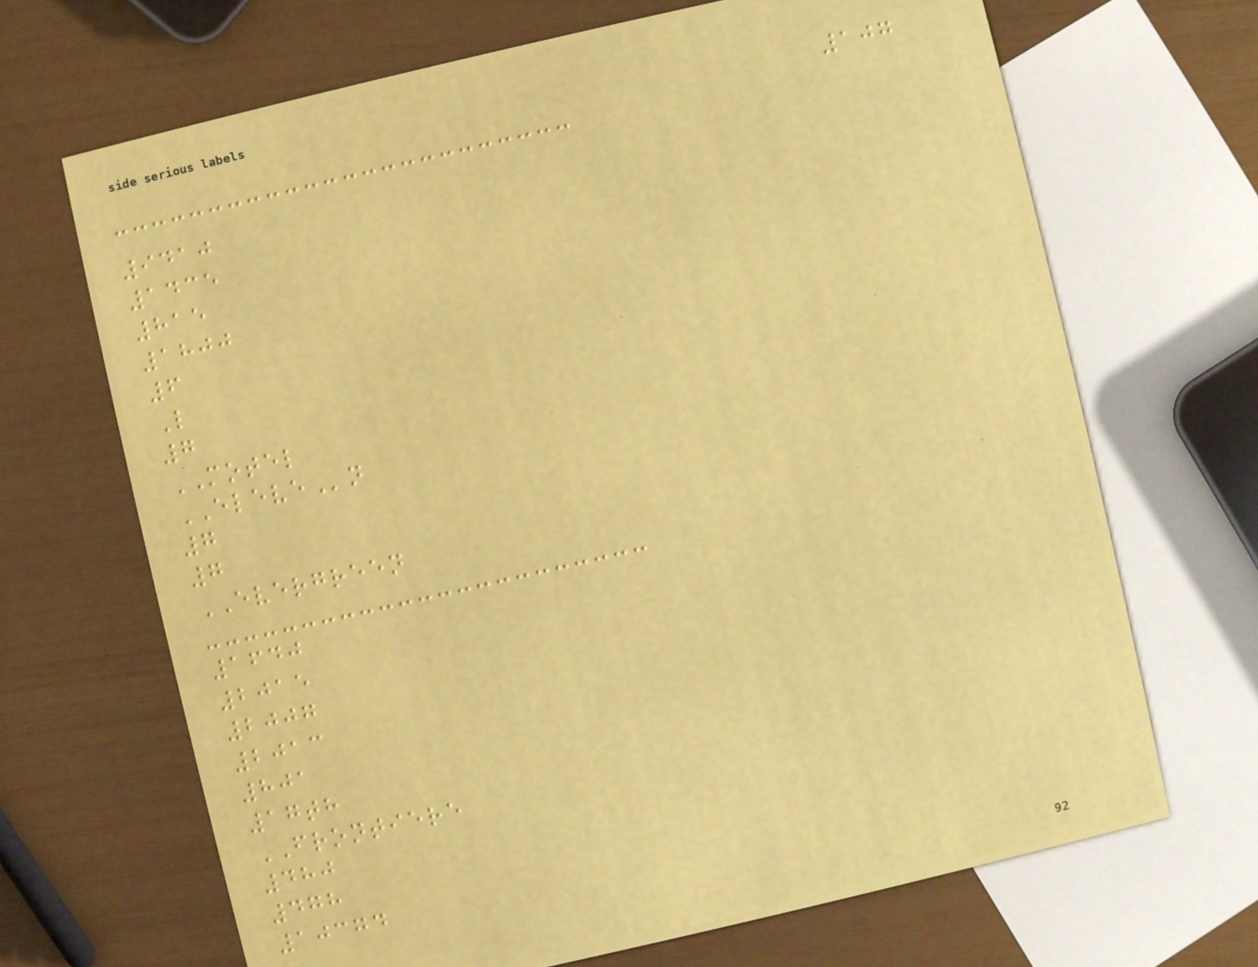107
9410
1435
815
1800
6
L
7
MOTEL
ELEVEn
7
7
EVERGREEN
1640
2015
2007
2013
801
17th
FRONTIERE
480
478
10374
